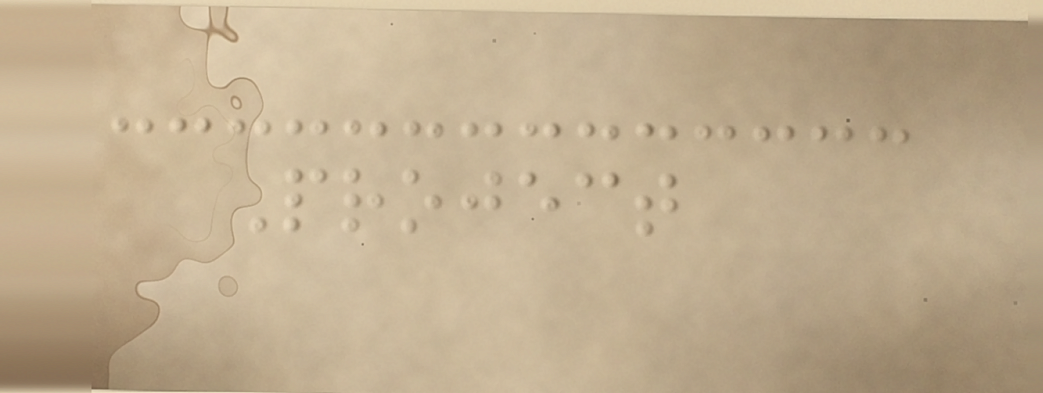Project
